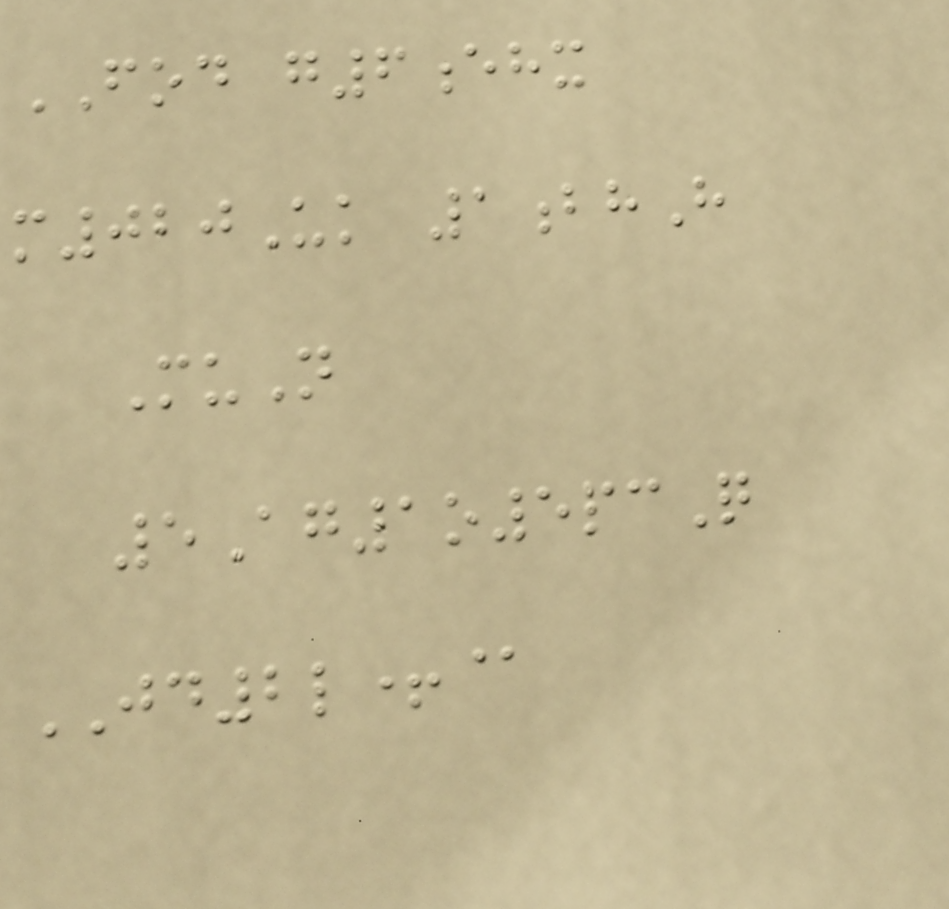FOD g6ehx
m020Uk 1bhH
MuN
5Ag1o5pcQ
JD2l+@
